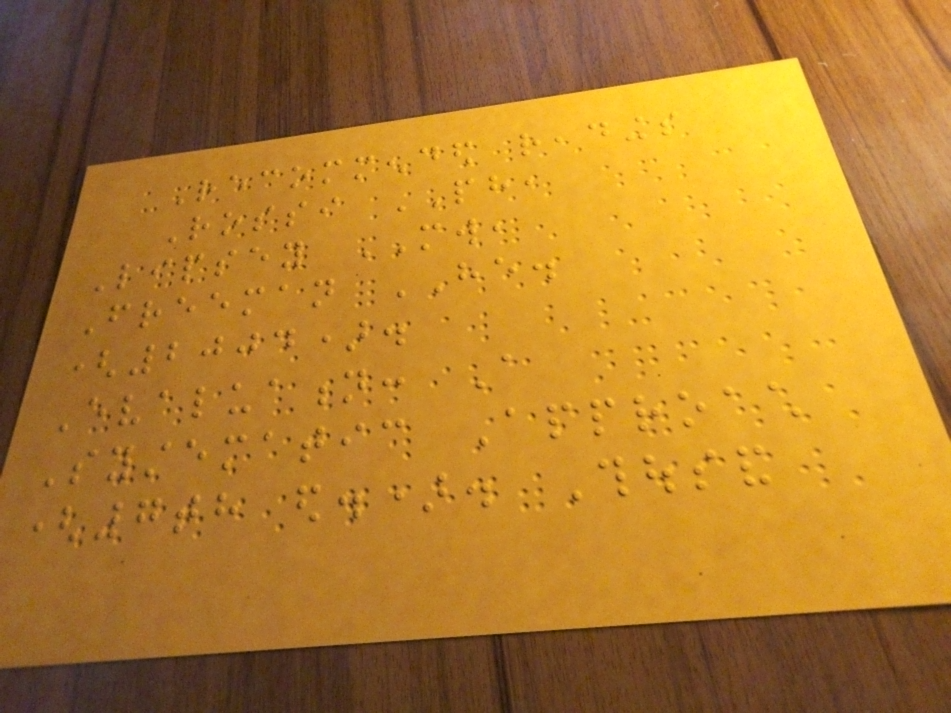Recommended readings
Rossi PH,
Lipsey MW,
Freeman HE.
(2004).
Evaluation: A
Systematic Approach
(7th ed.). Thousand
